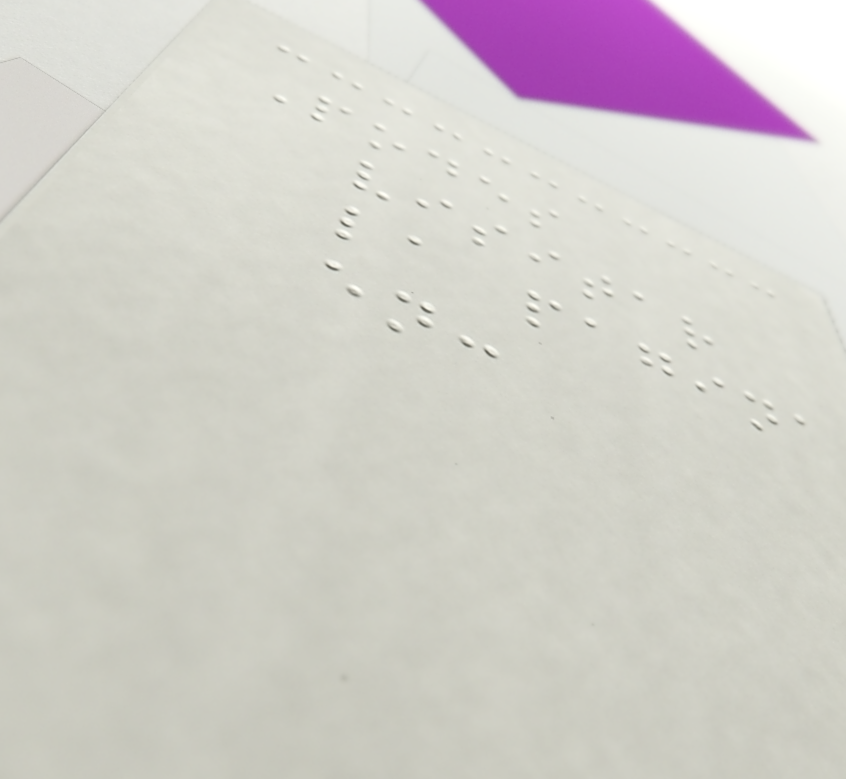Podes
visitar
la pagina
en:
